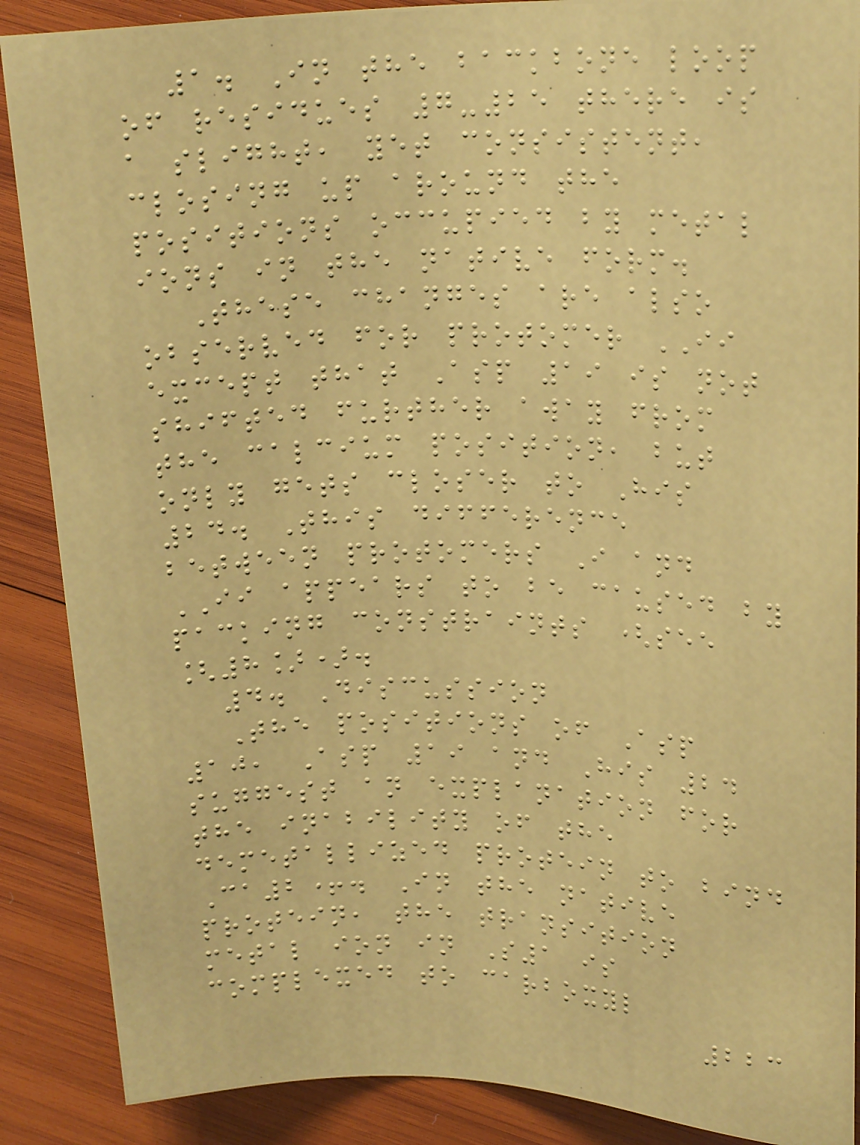1. In the backbone loop
of residues 7-25 there is
a slight, yet consistent,
closing up around the
positions occupied by metal
ions in the native form.
These changes are also
observed for protomer II
except that Asp 19 is not
shifted further away from
the calcium position, but
only gets closer to His
24. This difference
between protomers I and
II appears to be caused by
packing constraints (see
[8]).
4. Discussion
The positions of Asp
10, Asp 19 and His 24
suggest an explanation for
the inability of the
demetallized protein to bind
Ca2+. In the native
protein, the transition
metal ion in S1 is
complexed to carboxyl
223
